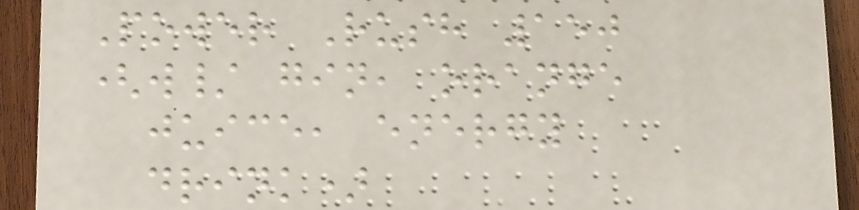Power Rush 150
(w/ gin, orange
juice, energy
drink)
